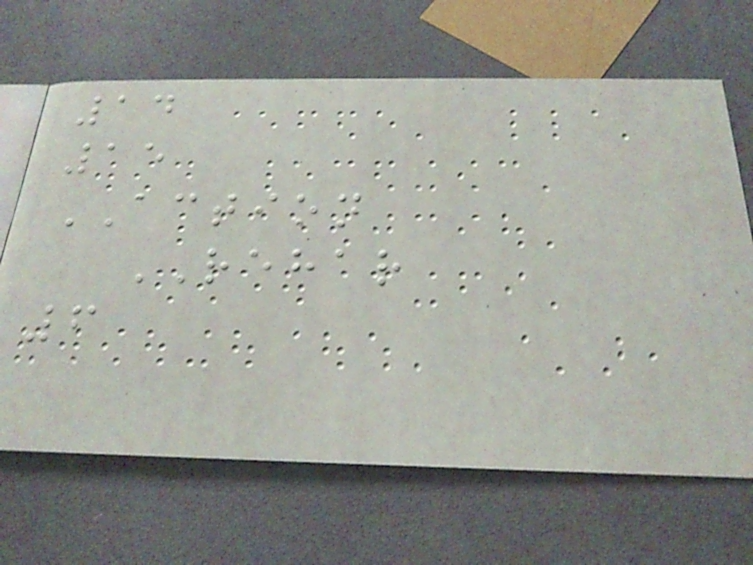14
15
ACTION
REHAR
6
